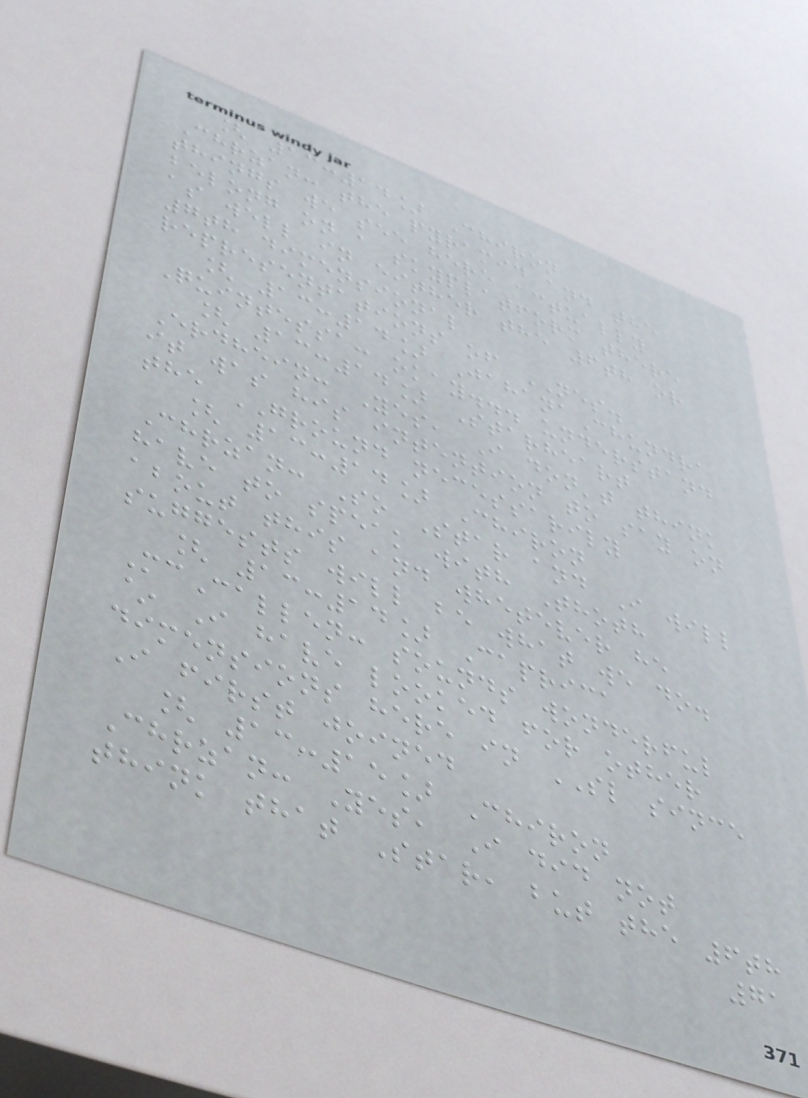[ 13:14] Chiron
Chrzan: the pyramid and the
things we see here actually
belong on a skyplatform there
as well in either the 6th or
7th dimensional
representations of NES.
[ 13:14] JahanaChundra
Quintessa: okay... understand
[ 13:14] Starheart
Erdhein: Yes, I don't think
it was his intention to say on
the GROUND necessarily
[ 13:14] Chiron
Chrzan: So Star and I will
have to speak with Thoth
about this and whetever he
suggests will be what we do.
[ 13:14] Caprica
McCallen: sounds wonderful
~ I have looked for other
dimensions here in SL since
I first joined
[ 13:15] Chiron
Chrzan: Yes, I did not
think that Star, but the 6th
71
